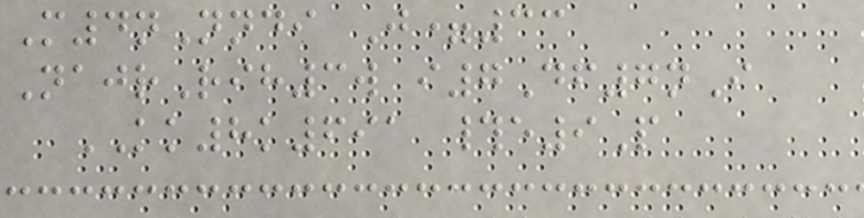M4nNndi J=33
NajrRih3w i7Df7nI
KK8k691 #e9P
